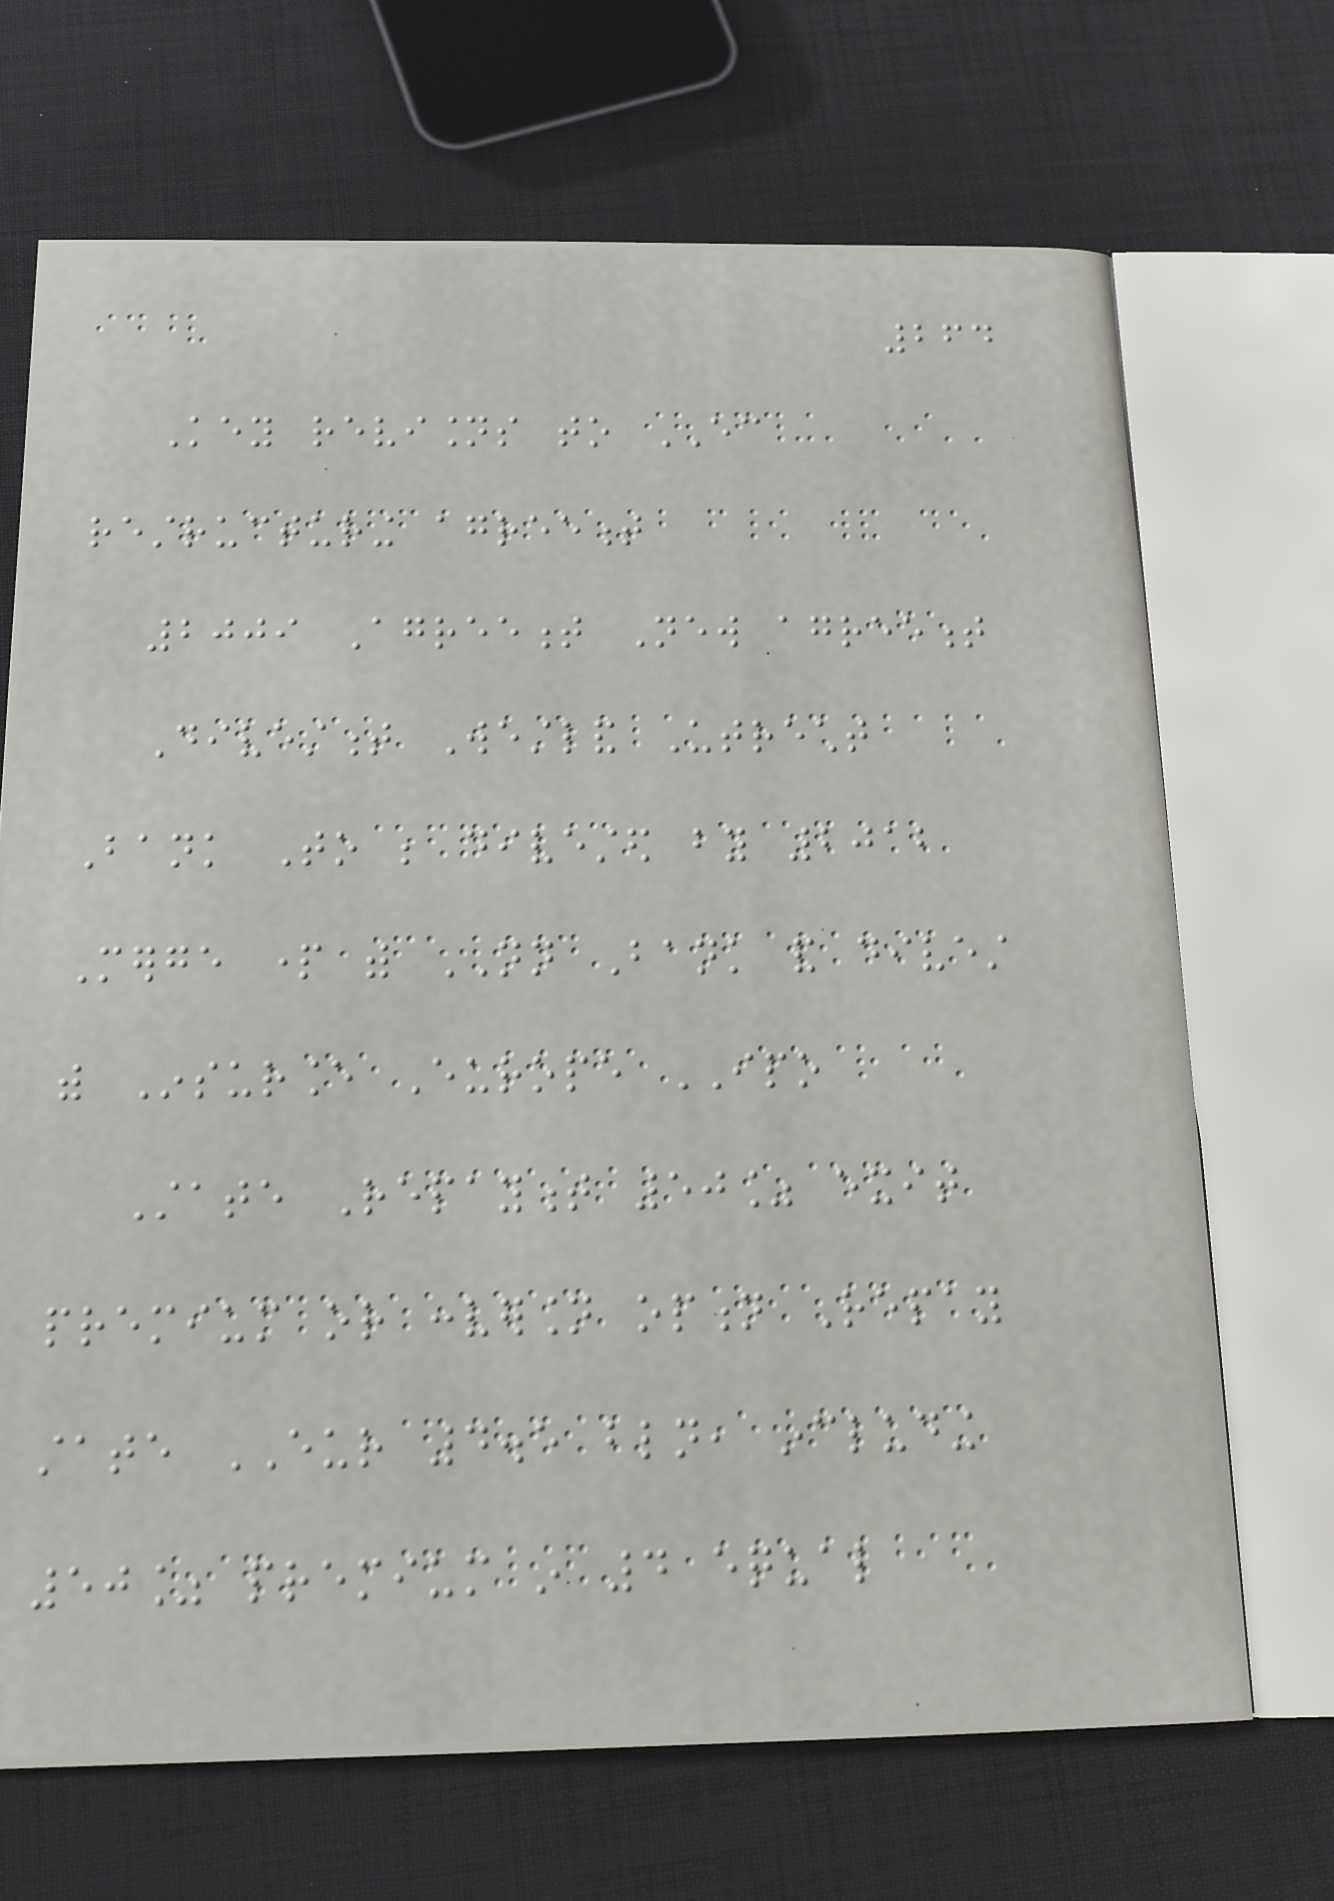264
Key revisions to EC
restructuring agreement
2009 Agreement New agreement
Divestment Westland Utrecht
Bank To be divested by 2012
Merge part with NN Bank and divest
with Insurance Europe IPO
State Repayment 50% exit
premium or conversion option Repay
state EUR 4.5 bln, including
50% premium in 4 equal
